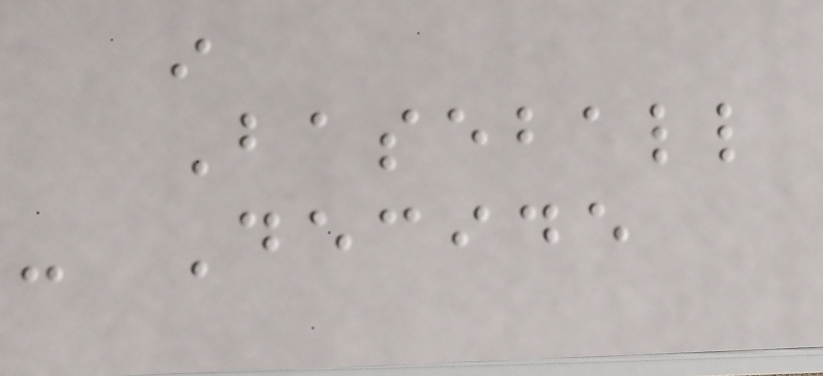in
Baseball
- Decide
